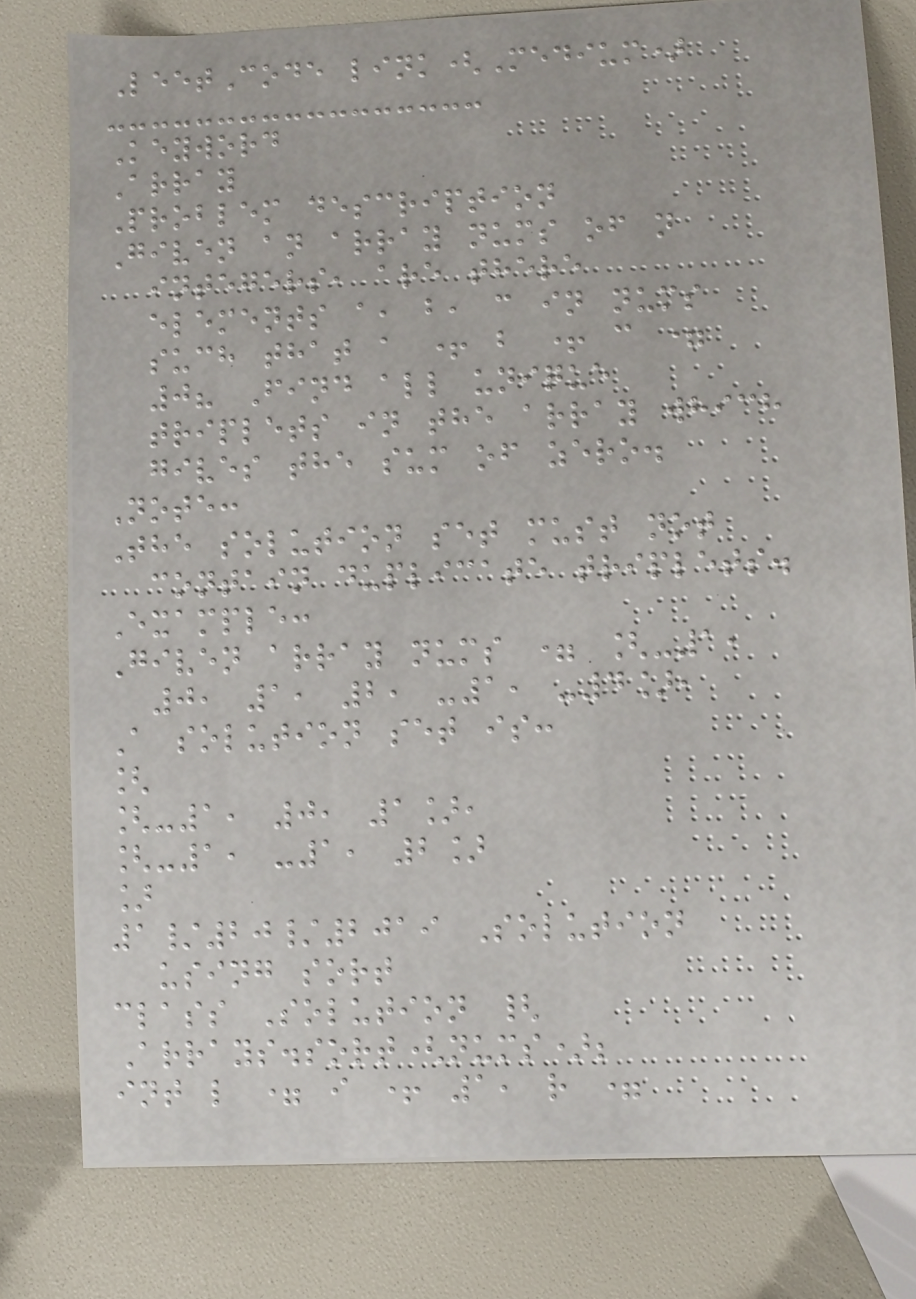LeetCode link(Medium)
Keyword
Array
Problem description
Given an array nums of n
integers, are there
elements a, b, c in nums
such that a + b + c =
0? Find all unique
triplets in the array which
gives the sum of zero.
Note:
The solution set must not
contain duplicate triplets.
Example:
Given array nums = [-1,
0, 1, 2, -1, -4],
A solution set is:
[
[-1, 0, 1],
[-1, -1, 2]
]
1/20/2019 Solution
using sort
class Solution {
Arrays.sort(nums);
int l = i + 1, r =
